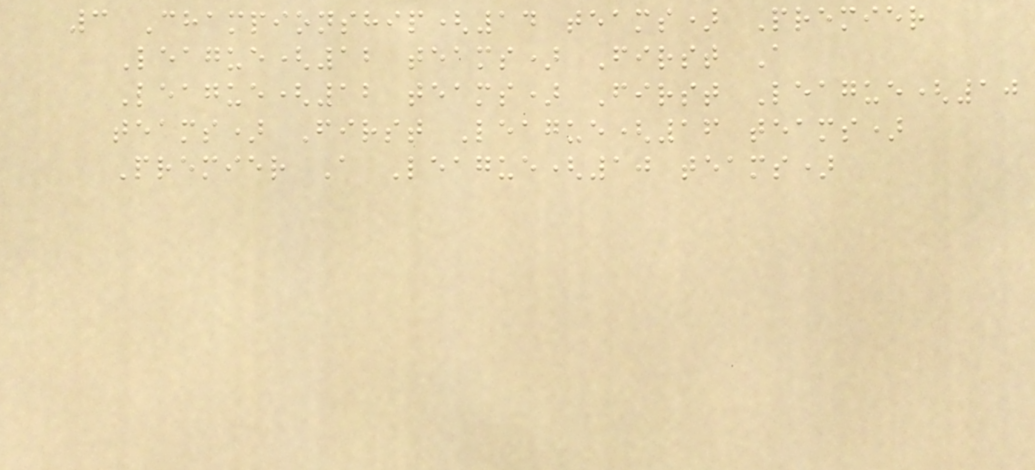3 Championship(14 teams) Premier
League(12 teams) First A
League(12 teams) First League(10
teams) First League(16 teams)
Premier A League(10 teams)
